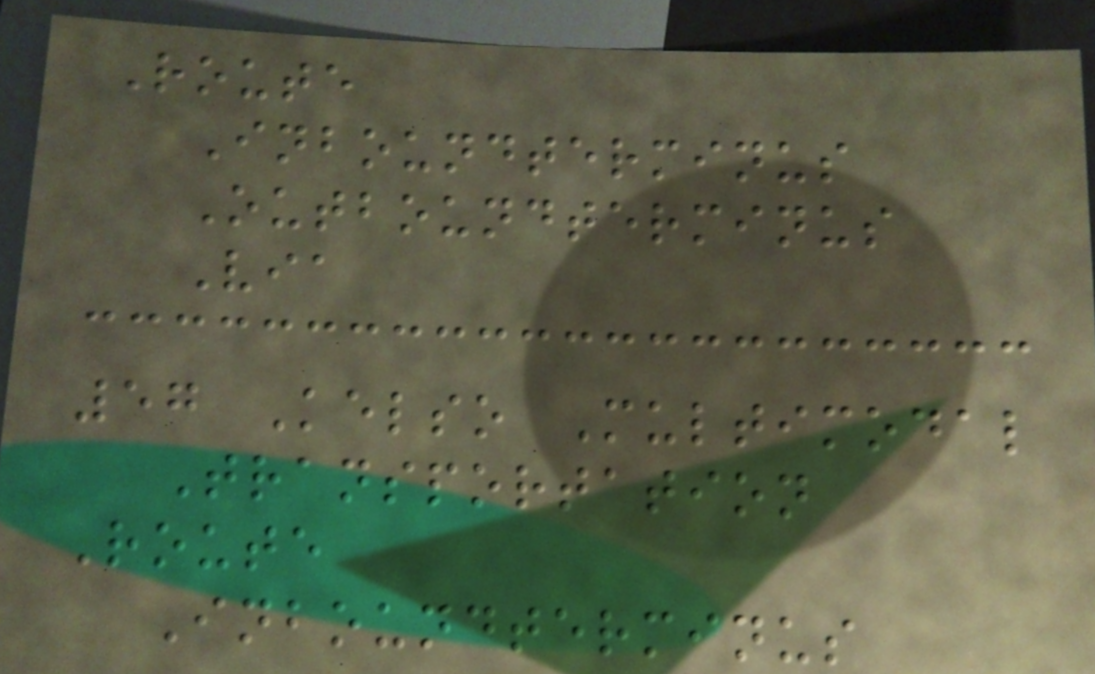Route
Inboundterminus
Outboundterminus
Via
57 Kelso Multimodal
Transportation
Route
Inboundterminus
